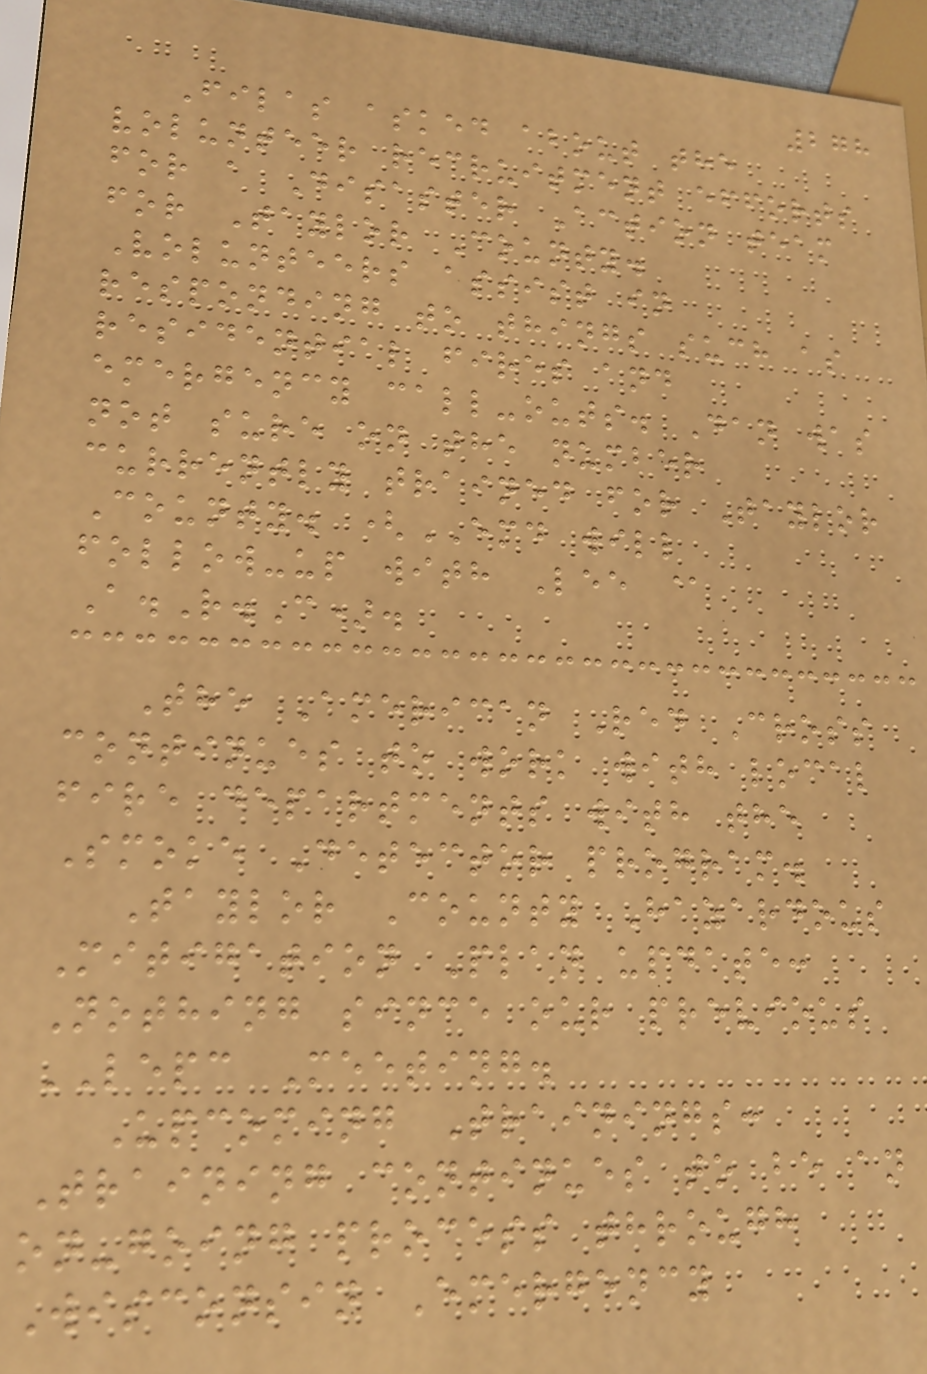278
Filas asked about the
volunteer recruitment efforts
for a Disaster Action team
for Taylor County.
Volunteers assist in
responding to things such as
residential fires and
emergency call-outs. Dan was
not sure on the number
currently trained for Taylor
County. (EMD will
follow-up with Lee @
A.R.C).
The American Red Cross
continues to work with local
fire departments with the
Smoke Detector program.
Taylor County Hazardous
Mitigation Plan update:
Nothing since our previous
LEPC Meeting.
Upcoming Trainings:
Training continues to be an
on-going process through
Wisconsin Emergency
